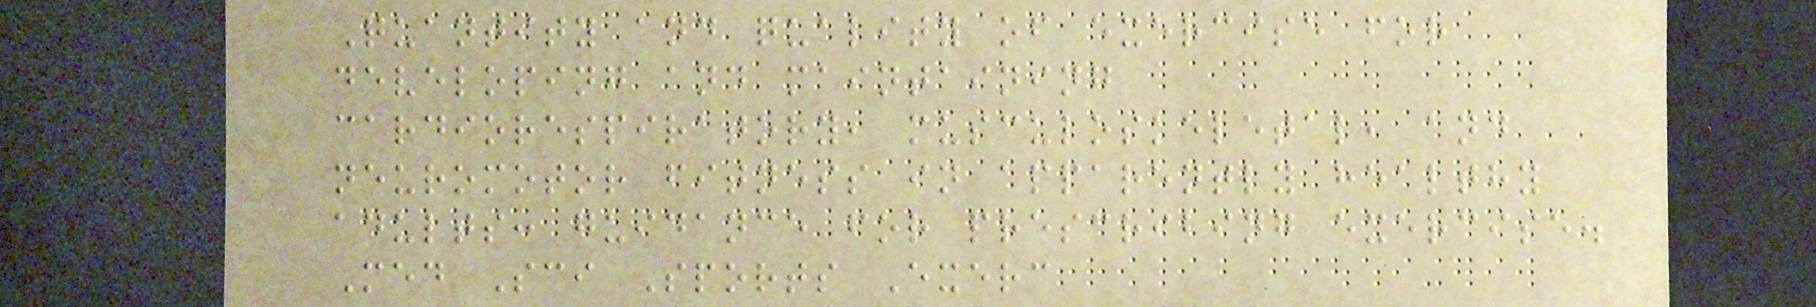Quantity and quality of exercise for
developing and maintaining
cardiorespiratory, musculoskeletal, and
neuromotor fitness in apparently healthy
adults: guidance for prescribing exercise.
Med Sci Sports Exerc
